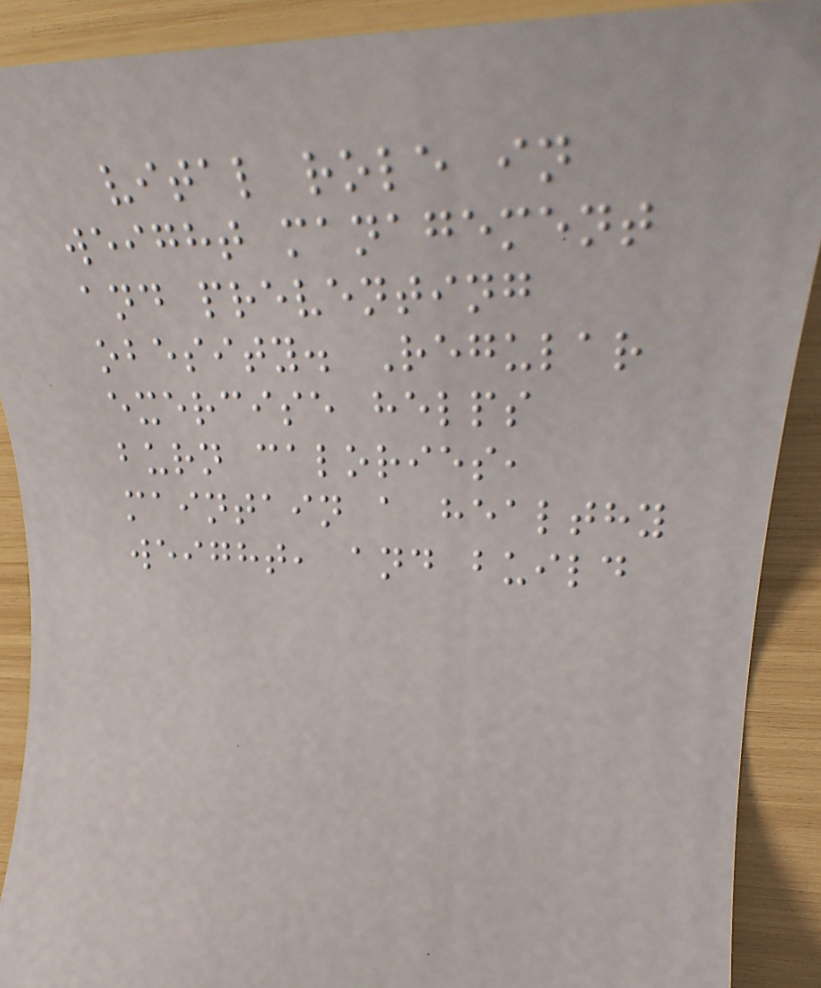vital role in
weight management
and preventing
obesity. Regular
exercise helps
burn calories,
maintain a healthy
weight, and build
